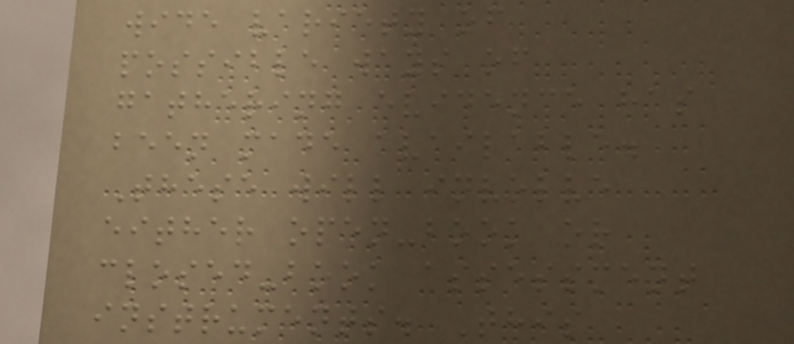wide variety of
possible ways of
gathering evidence has
been made available.
These will involve
either open-book or
closed-book assessment
instruments. This
